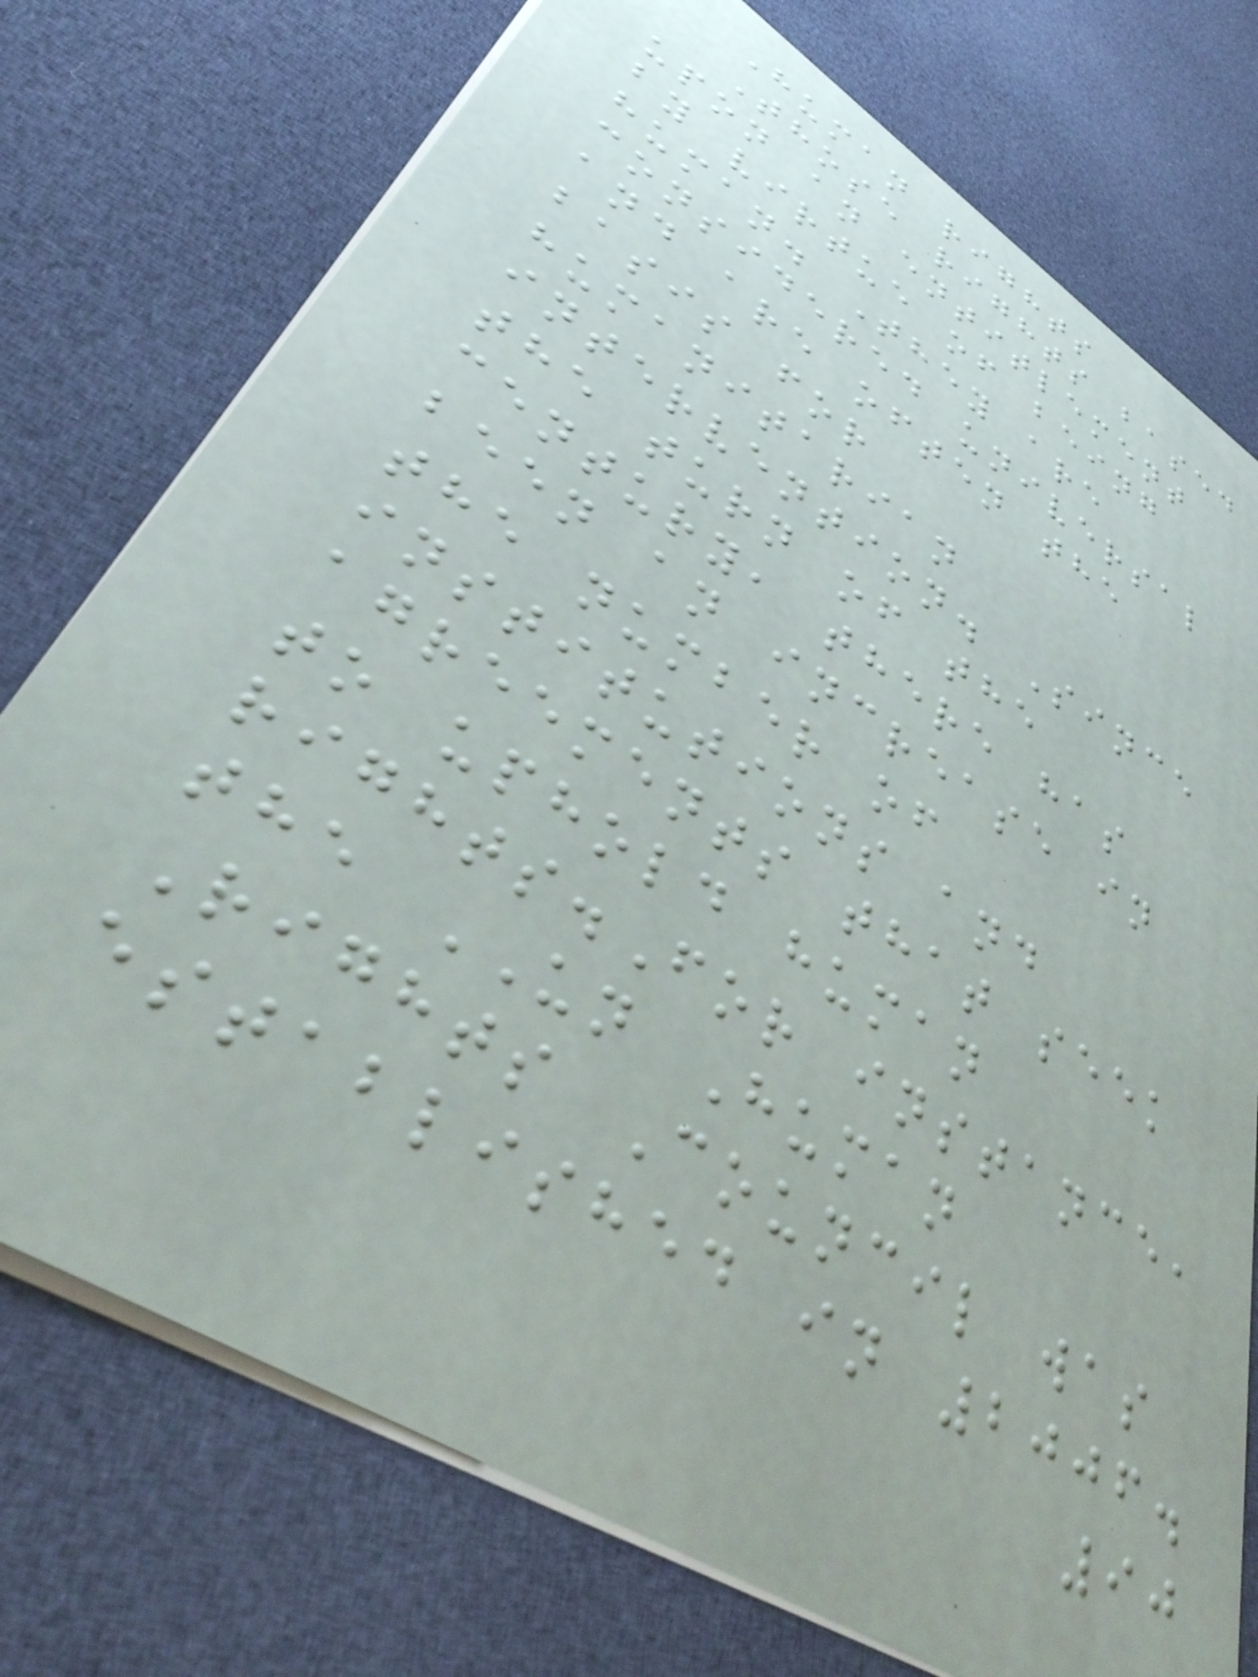Human rights
Those rights based
upon an entitlement
by virtue of being
human. They are
considered universal
and are often the
basis for
humanitarian
intervention. Since
the turn of the
century, there has
been an increase in
the number of
institutions and
agreements that seek
to uphold human
rights.For instance,
the UN Human
Rights Council was
established in 2006.
90
